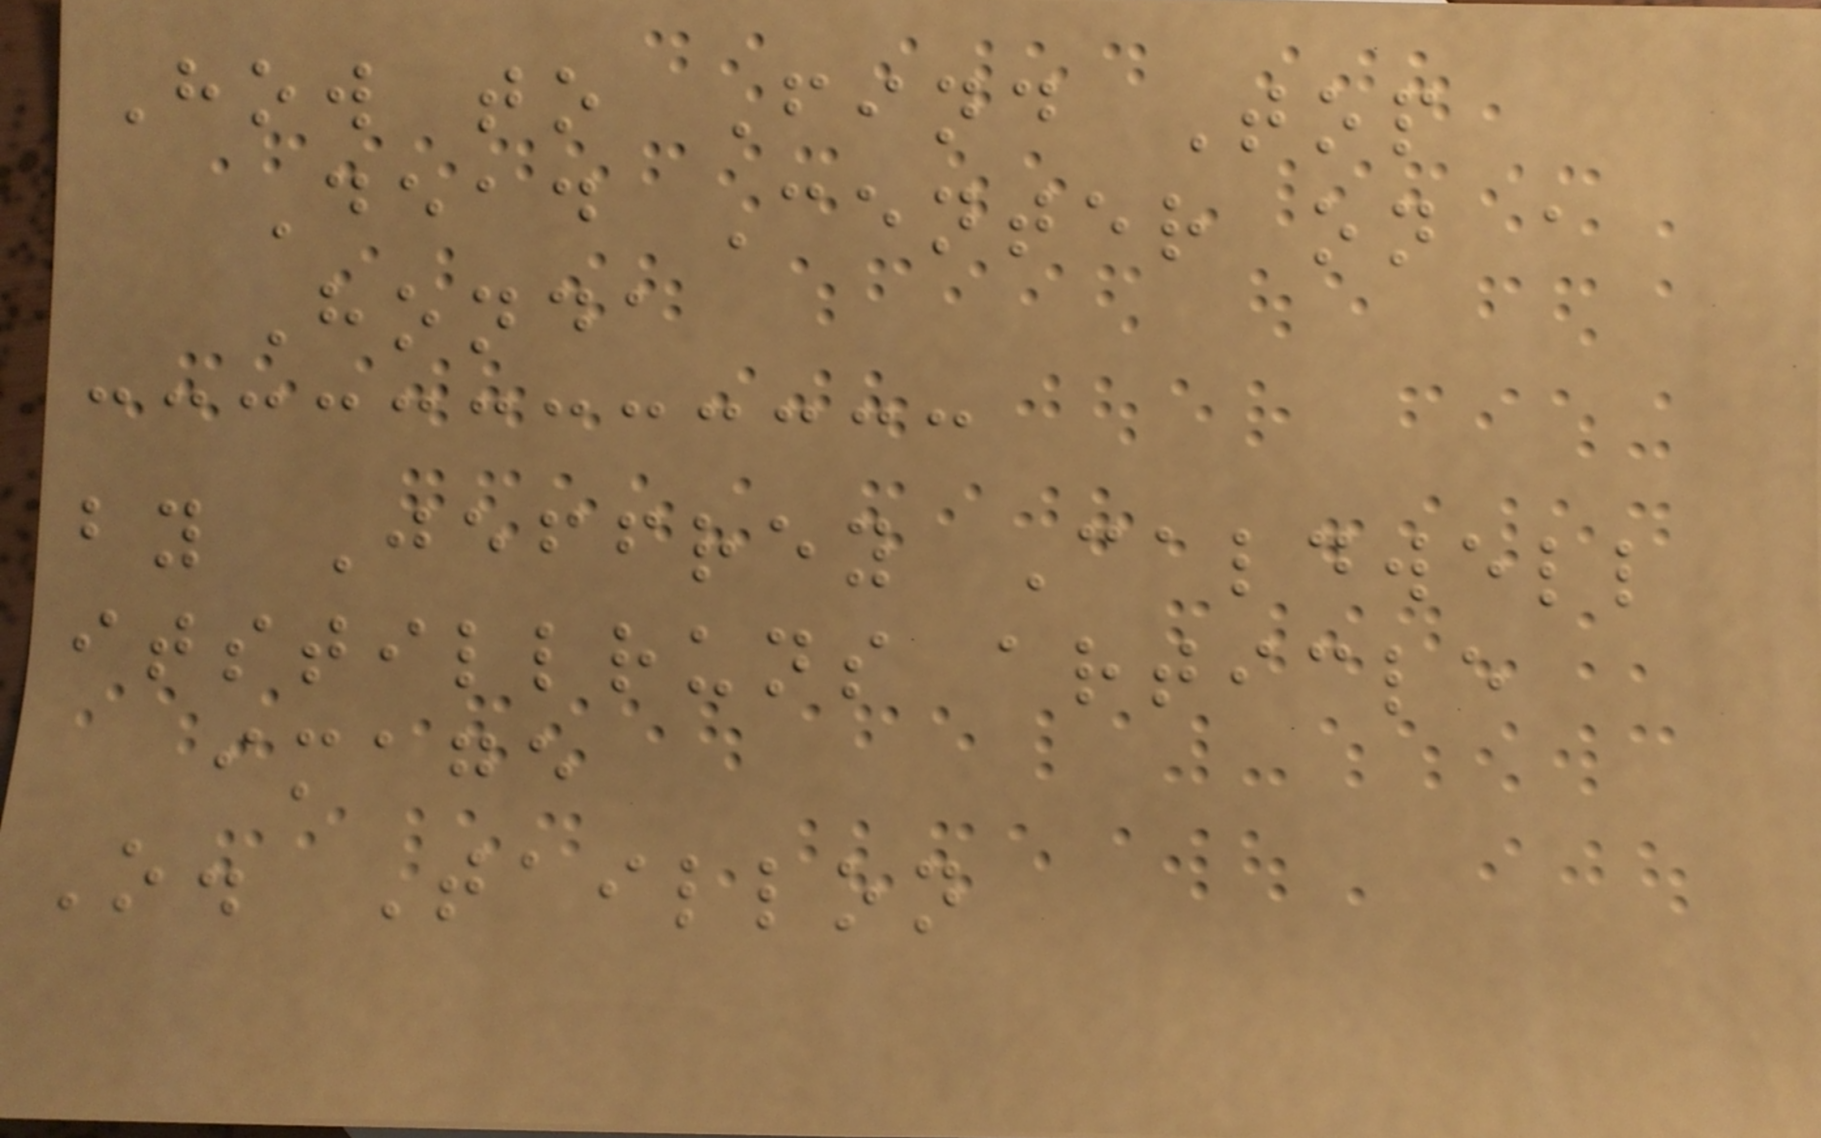How to Find Top
Dead Center on a
Honda
by Jeffrey Caldwell
itstillruns article
image
O. Taillon
